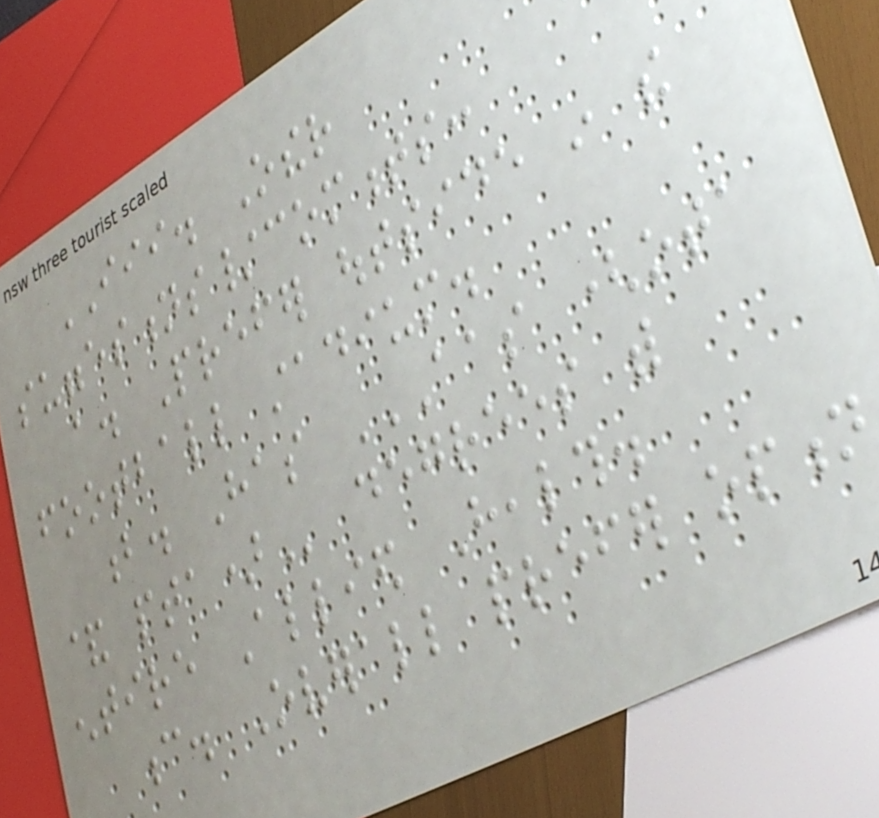III. Other
suggestions/comments:
a. Prefer outside in the
football stadium.
b. Has AAS (OTA
& PTA) degrees with
entire Allied Health.
c. Overall prefer option
